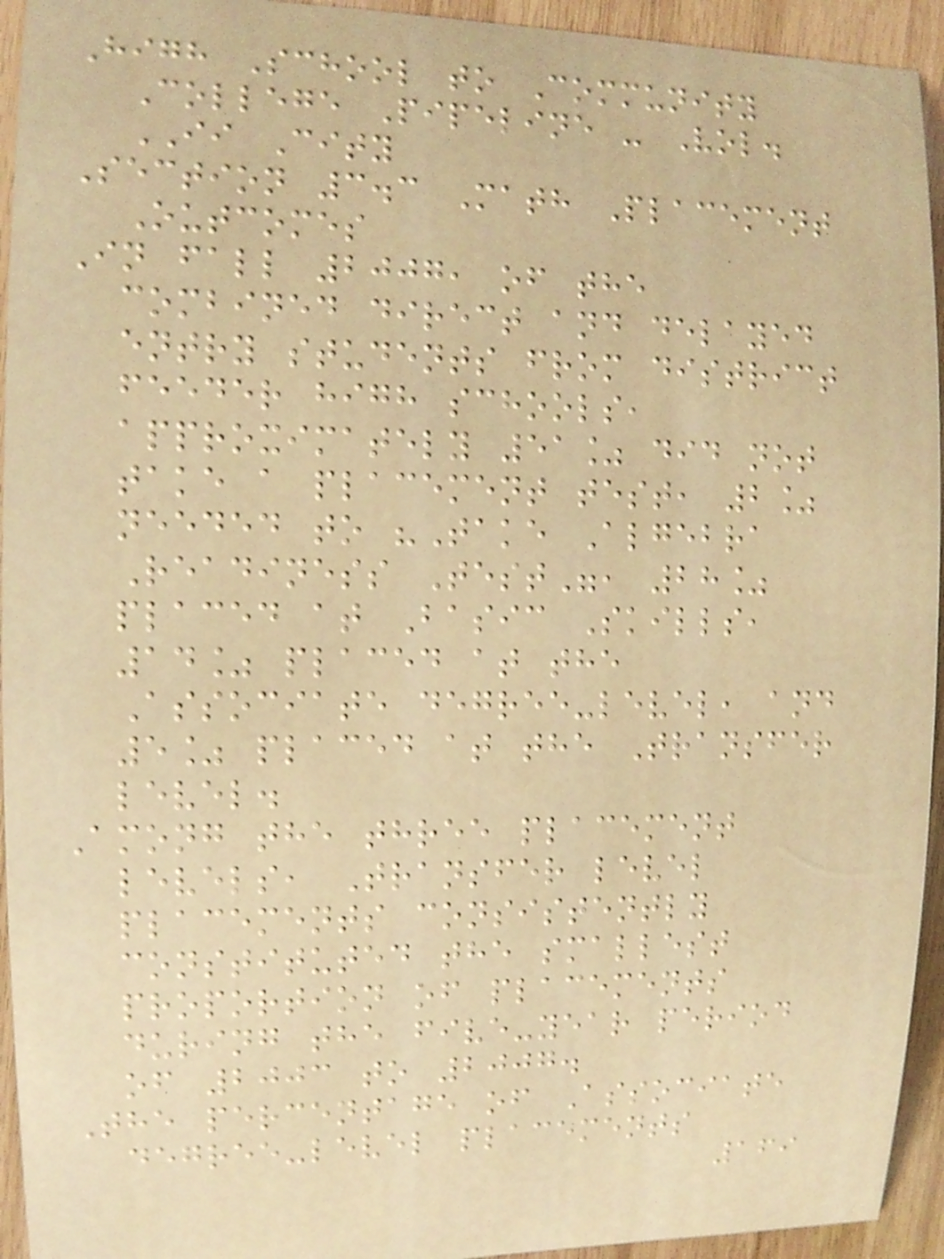High School to Community
College Pipeline - Vol.
II City
Section 3.3 Math Placement
Outcomes
In fall 2007, of the
combined direct and delayed
entry students from district
feeder high schools,
approximately 51% did not
take a placement test, 2%
needed to "Take Algebra
Readiness Test", 28%
placed at Basic Skills,
14% placed at the
Associate degree-level, and
5% placed at the Transfer
level.
Among the three placement
levels, Transfer level
placements consistently
constituted the smallest
proportion of placements
during the five-year period
of 2003 to 2007.
The percentage of Associate
degree-level placements
169
